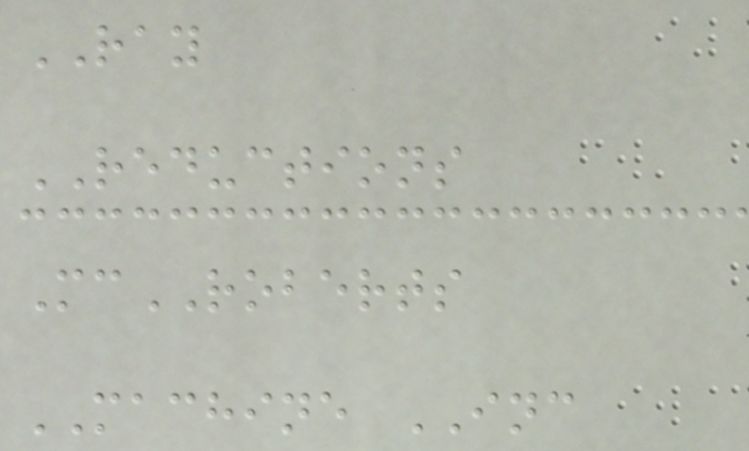RAY
REDUCTIONS
McROBERTS
MACHINE INC
